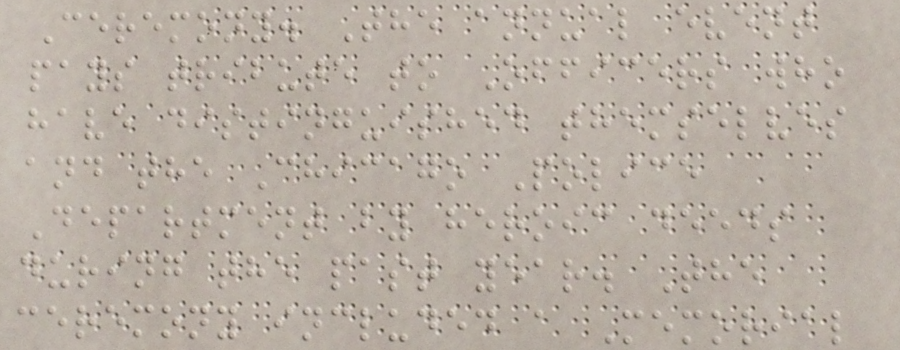Ceremony. The annual event
pays tribute to Officers who
have distinguished themselves
and the Chicago Police
Department by heroic deeds
during the past year. The
ceremony included a Memorial
